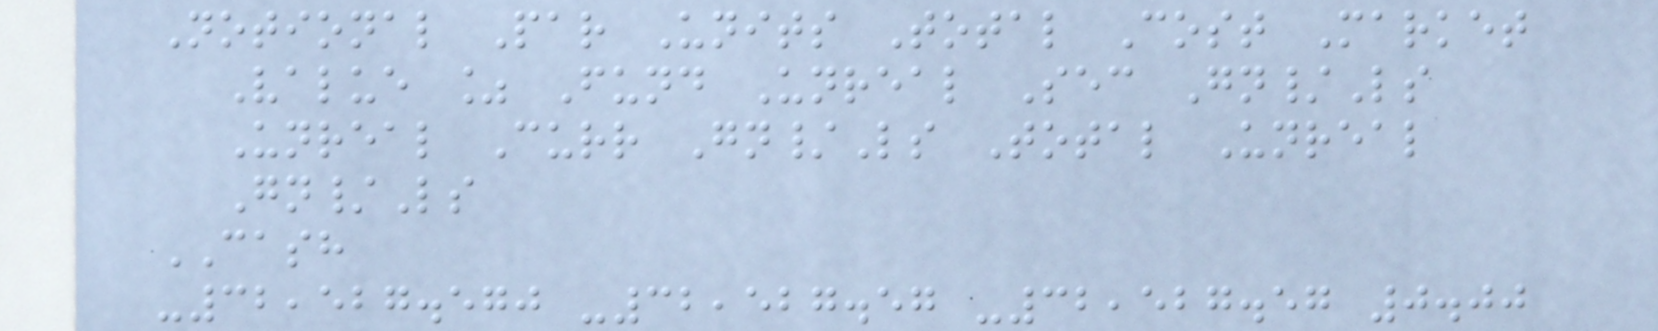Notional Par Units Total Cost Market
Value % Fund Unreal Sec Gn/Ls
Unreal Curr Gn/Ls Total Unreal
Gn/Ls
CASH
-32,527.570 -32,527.57 -32,527.57 0.00
